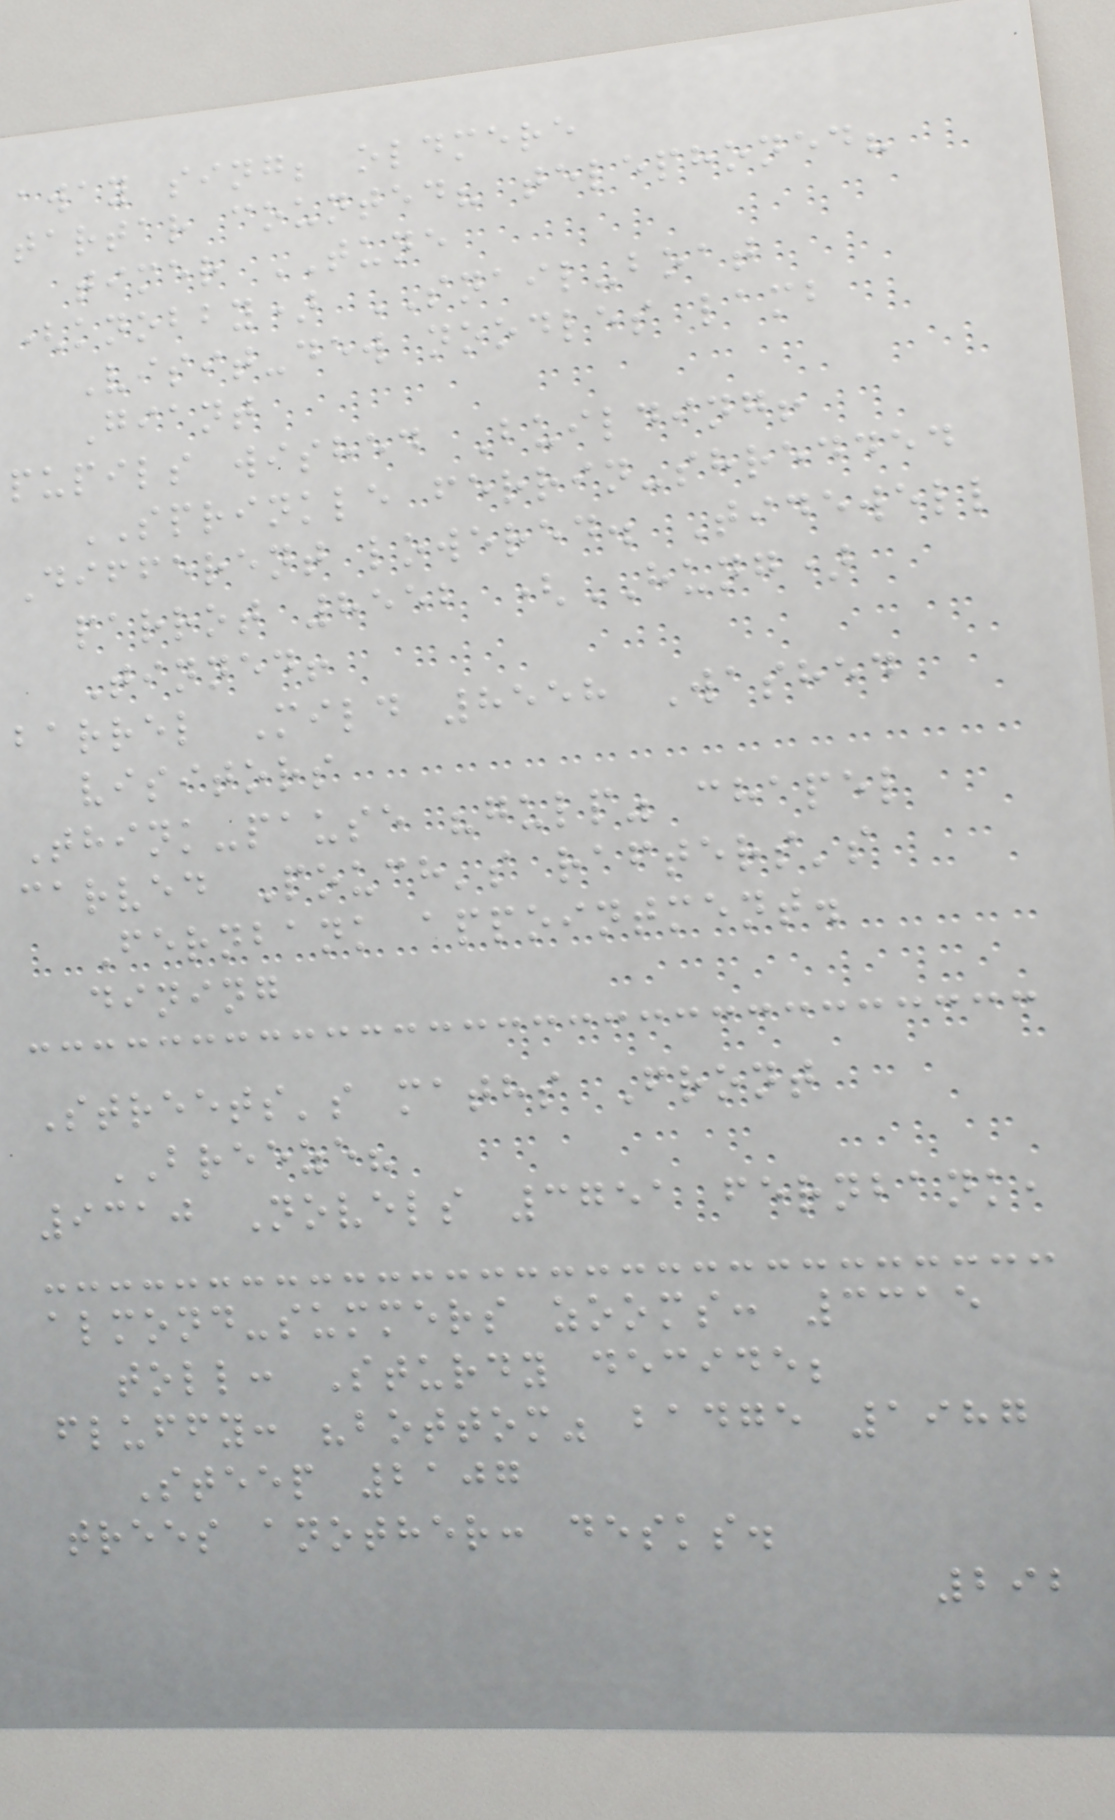away sing; oldmere
tartar counted? telephoned?
timer TUNE
(knobby) SNAIL-boat
Visit-dew noodles lamb
Giant
pupils wished Building!
SPRINKLE ferrin-shredded
Different lowered. Tidewell
parrot 8552 (HUNG)
Tinned!
barrel Mild 8558 Washed
visitors
Think-pause "gulp" chapel
carved Pouch's rafters's
Fernbank appointment.
dining
Streets's maths Front
BREEZE?
9310 Novels 3751 fernbank,
almond-summers zooms: 3315
toll: Sturdy decide;
fluffy: "bottom" badge 1987
Steep 2107
trees another: desks.
292
